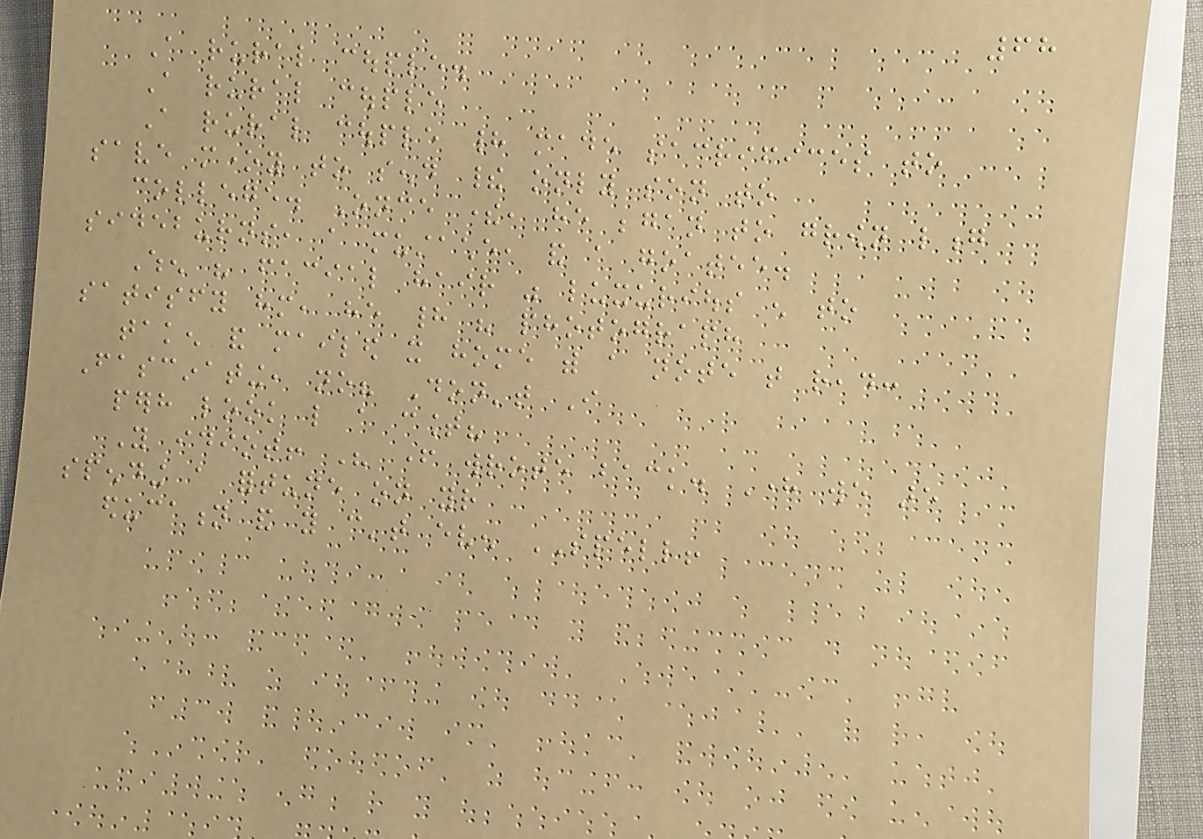68
A rural couple.
A rural couple
A rural couple had made sacrifices to
save money to send their only son to
college. Once there, he began to grown long
sideburns, a mustache, and a goatee.
When his facial hair was luxurious enough to
satisfy him, he had his photograph
taken and mailed it home with a note that read:
Fascinating, no? Don't I
perhaps look like a count?
You idiot! His father wrote back. Here we are
spending a fortune on your
education and you can't even SPELL!
